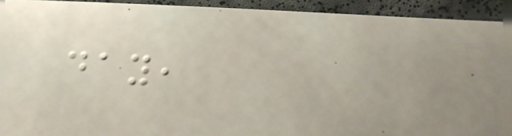day,
